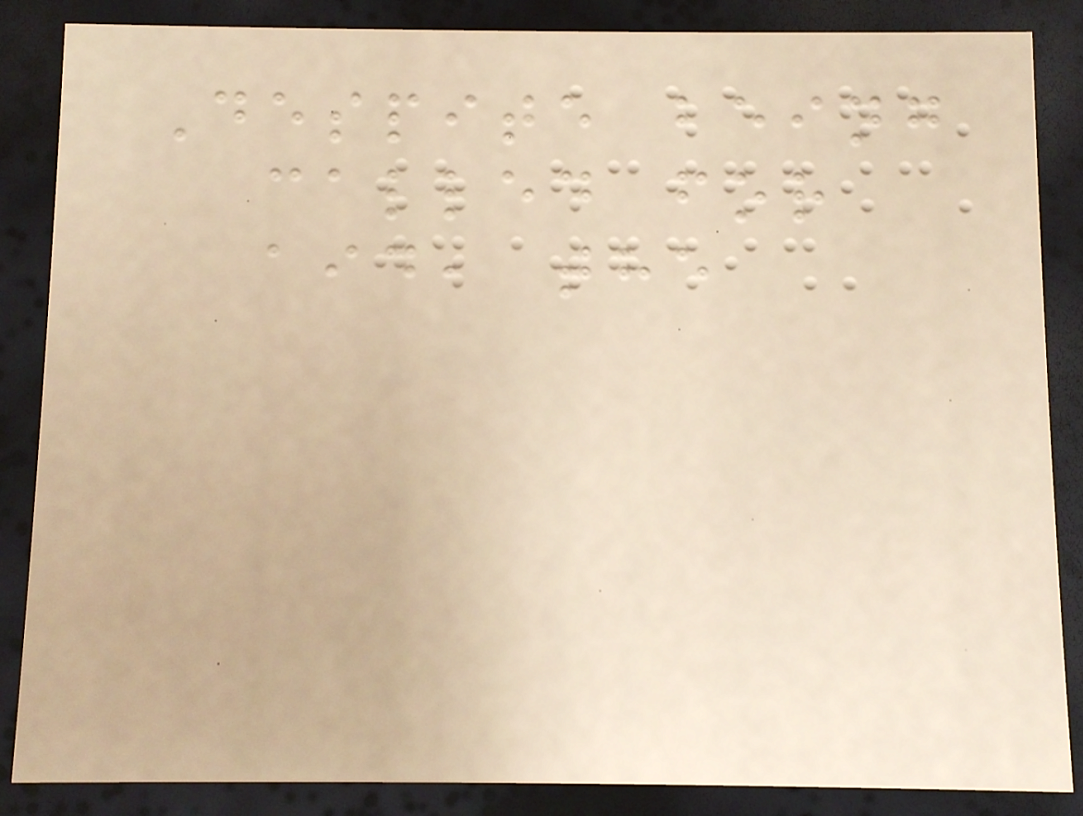Despite being
called for
aid, the
